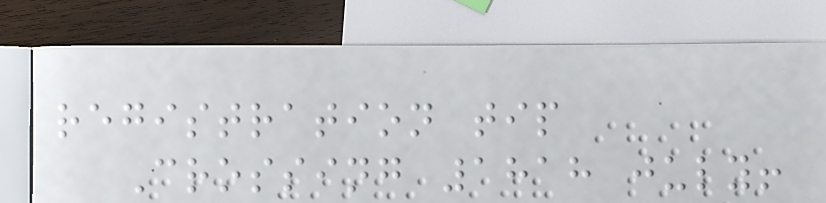registration tip
Crossing 1818 july!
